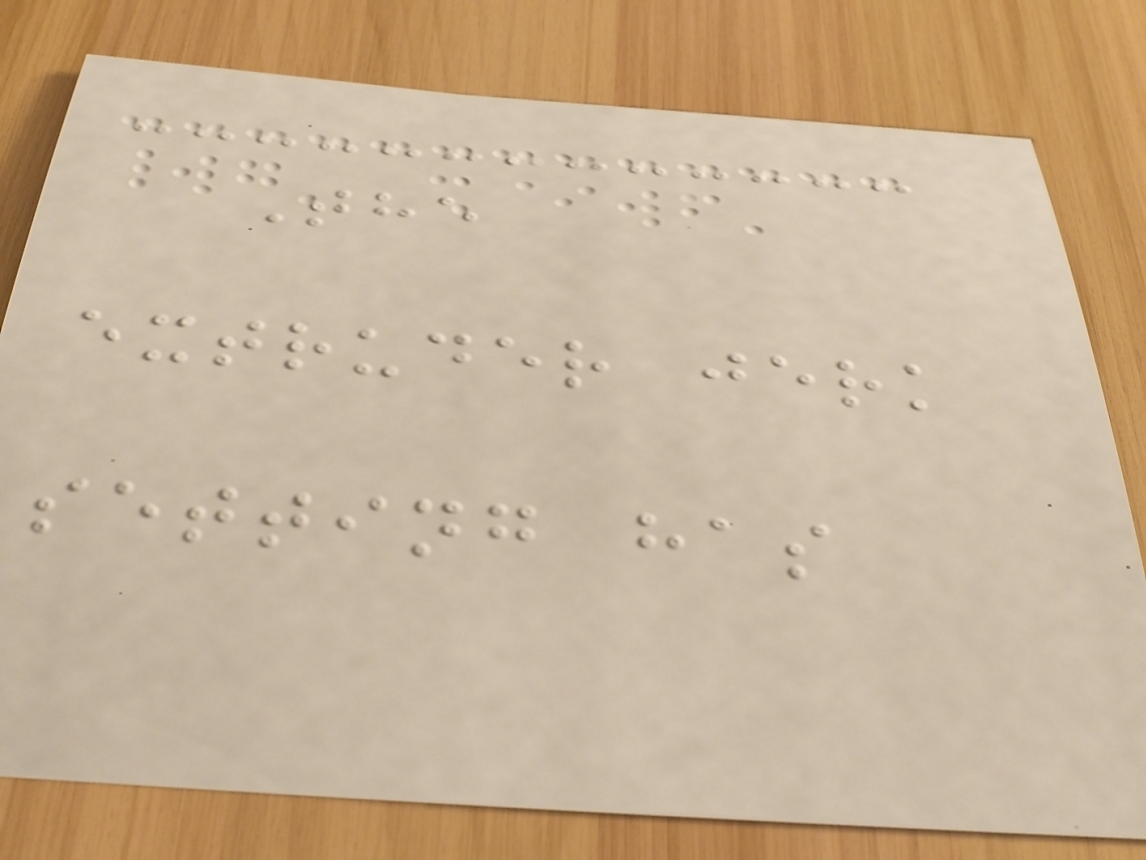The
extruder jerk
setting has
